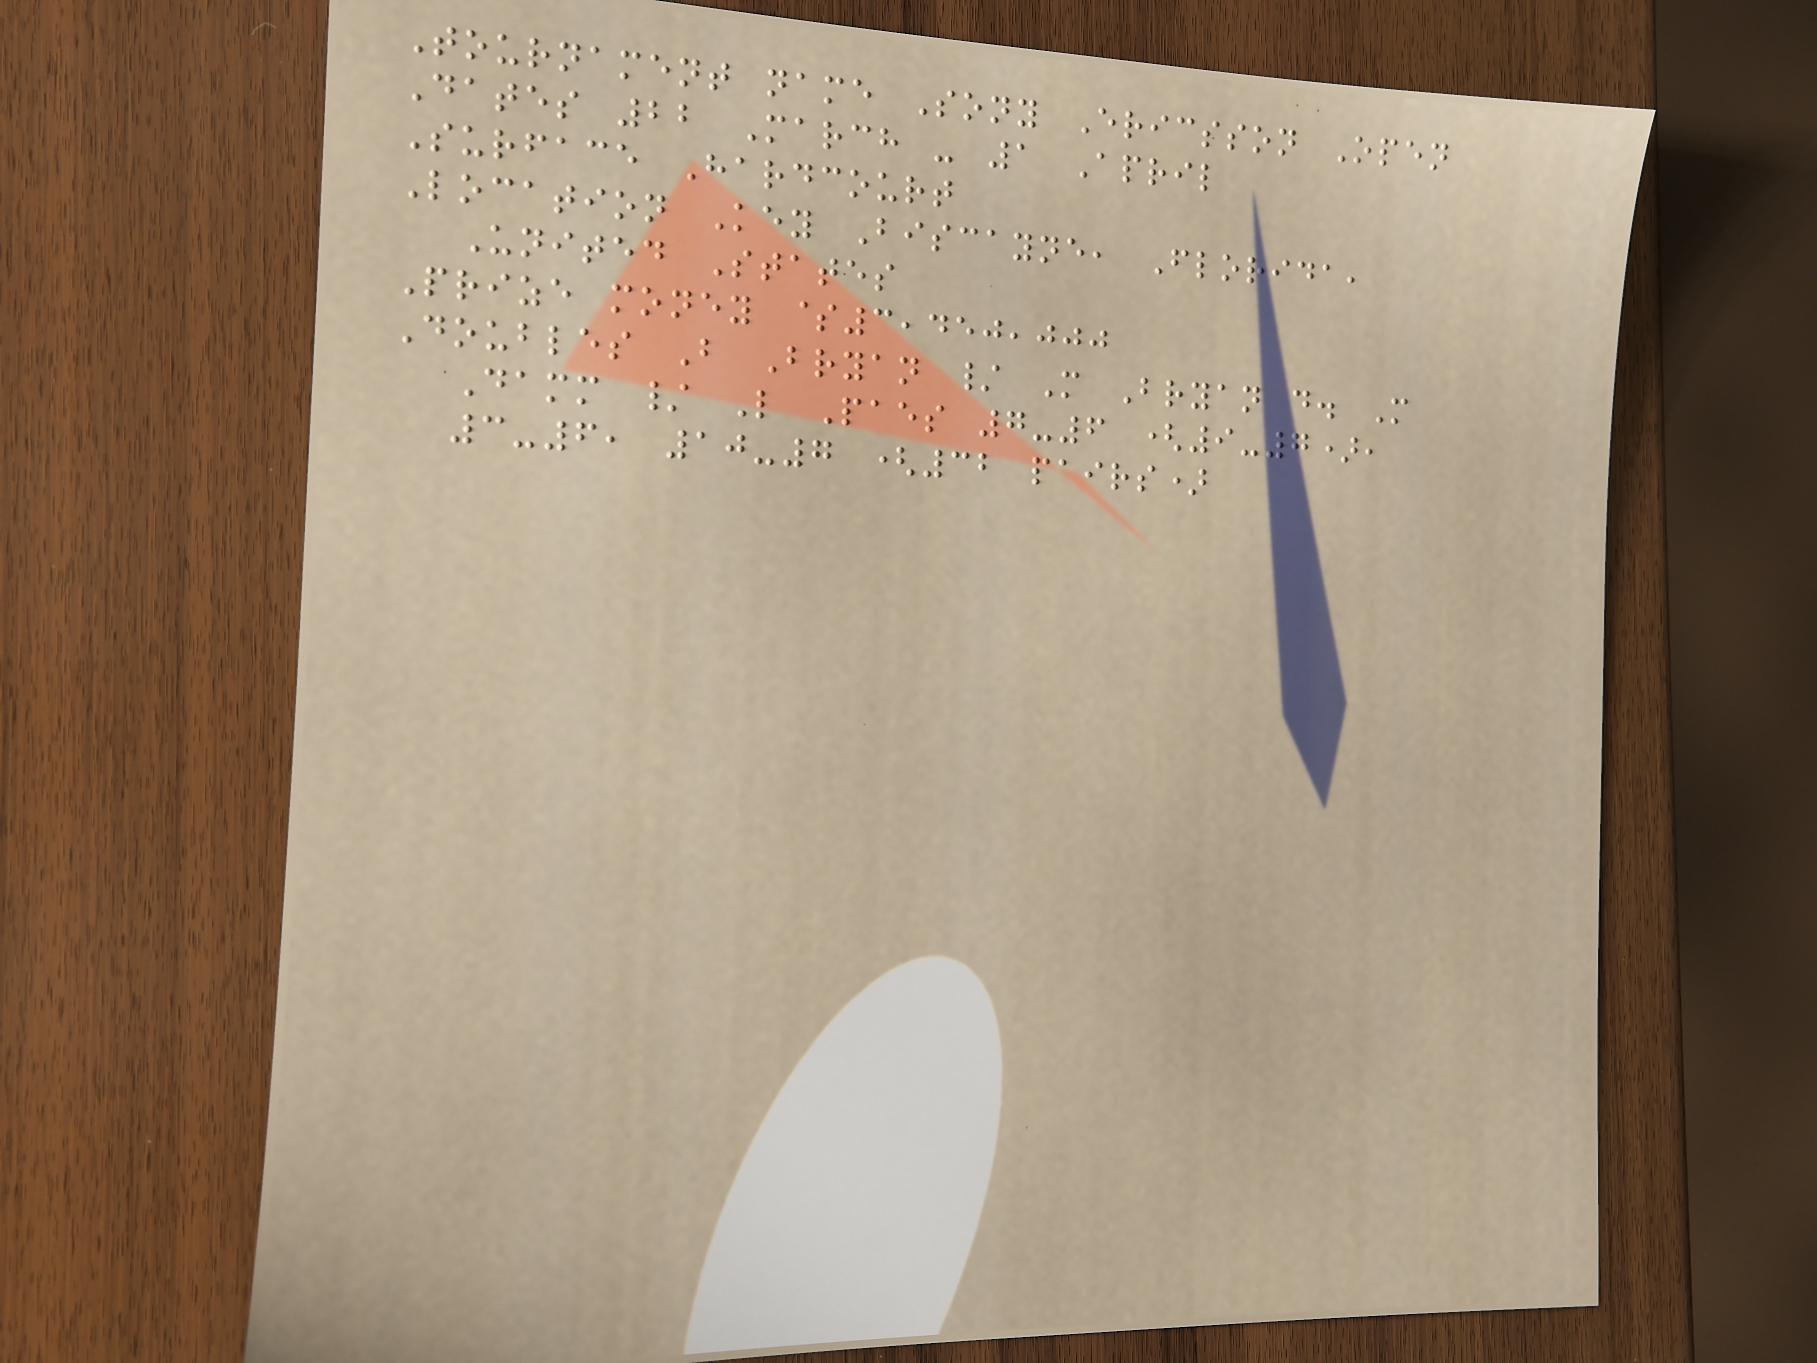Tournament name Sony Ericsson Open
Dates 22 March - 1 April
Surface Hardcourt
Location Key Biscayne, Florida,
United States
Prize money $3,450,000
Doubles B Bryan / M Bryan d. M
Damm / L Paes 7-6 (9-7),
3-6, 10-7 (32 pairs)
